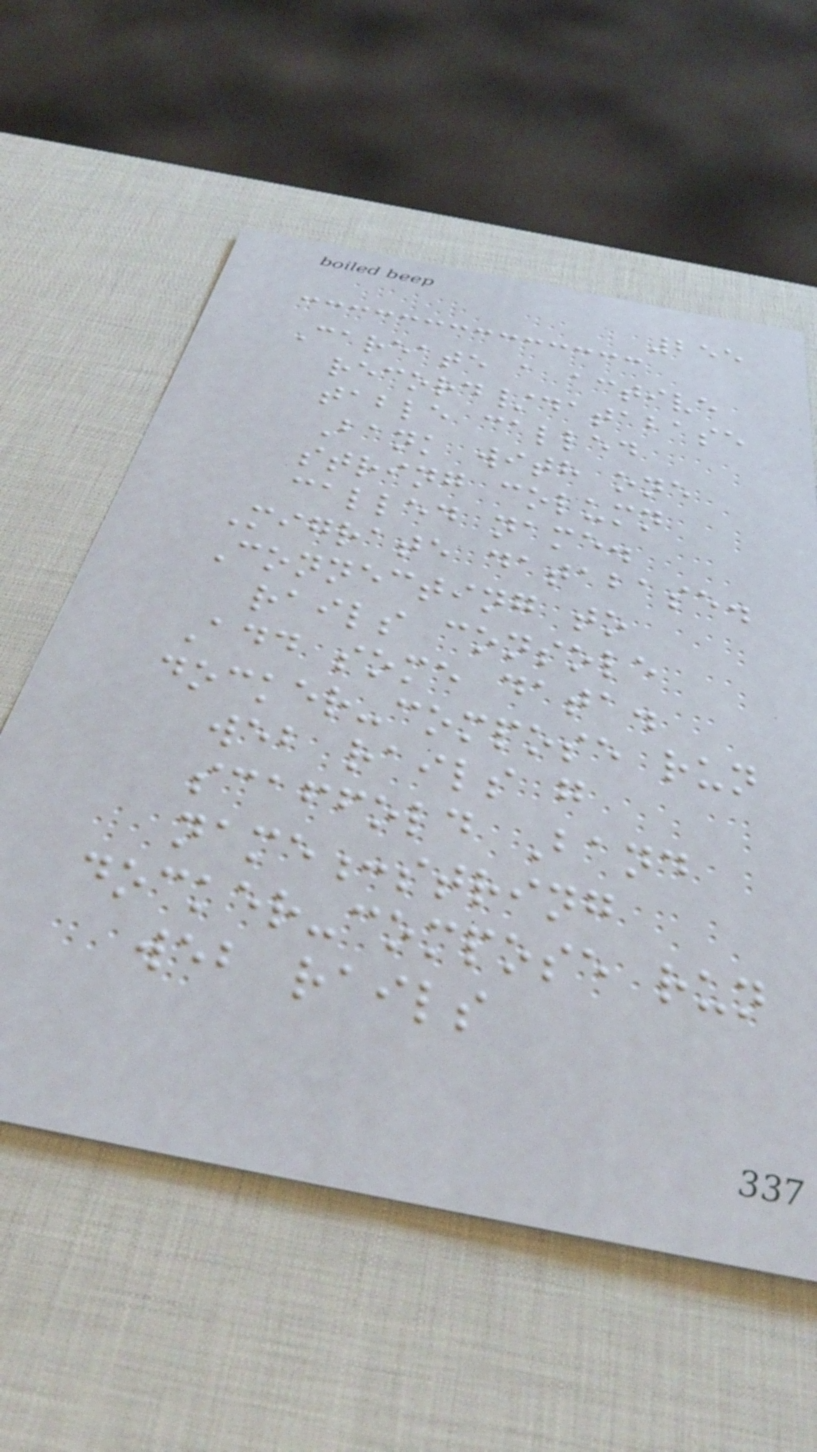255
Careate a active
record/database
table called
Bank with one
string column
called name.
Migrate database.
Connecting to
rails console
Add some data.
docker-compose run
web rails g
scaffold Band
name:string
docker-compose run
web rails
